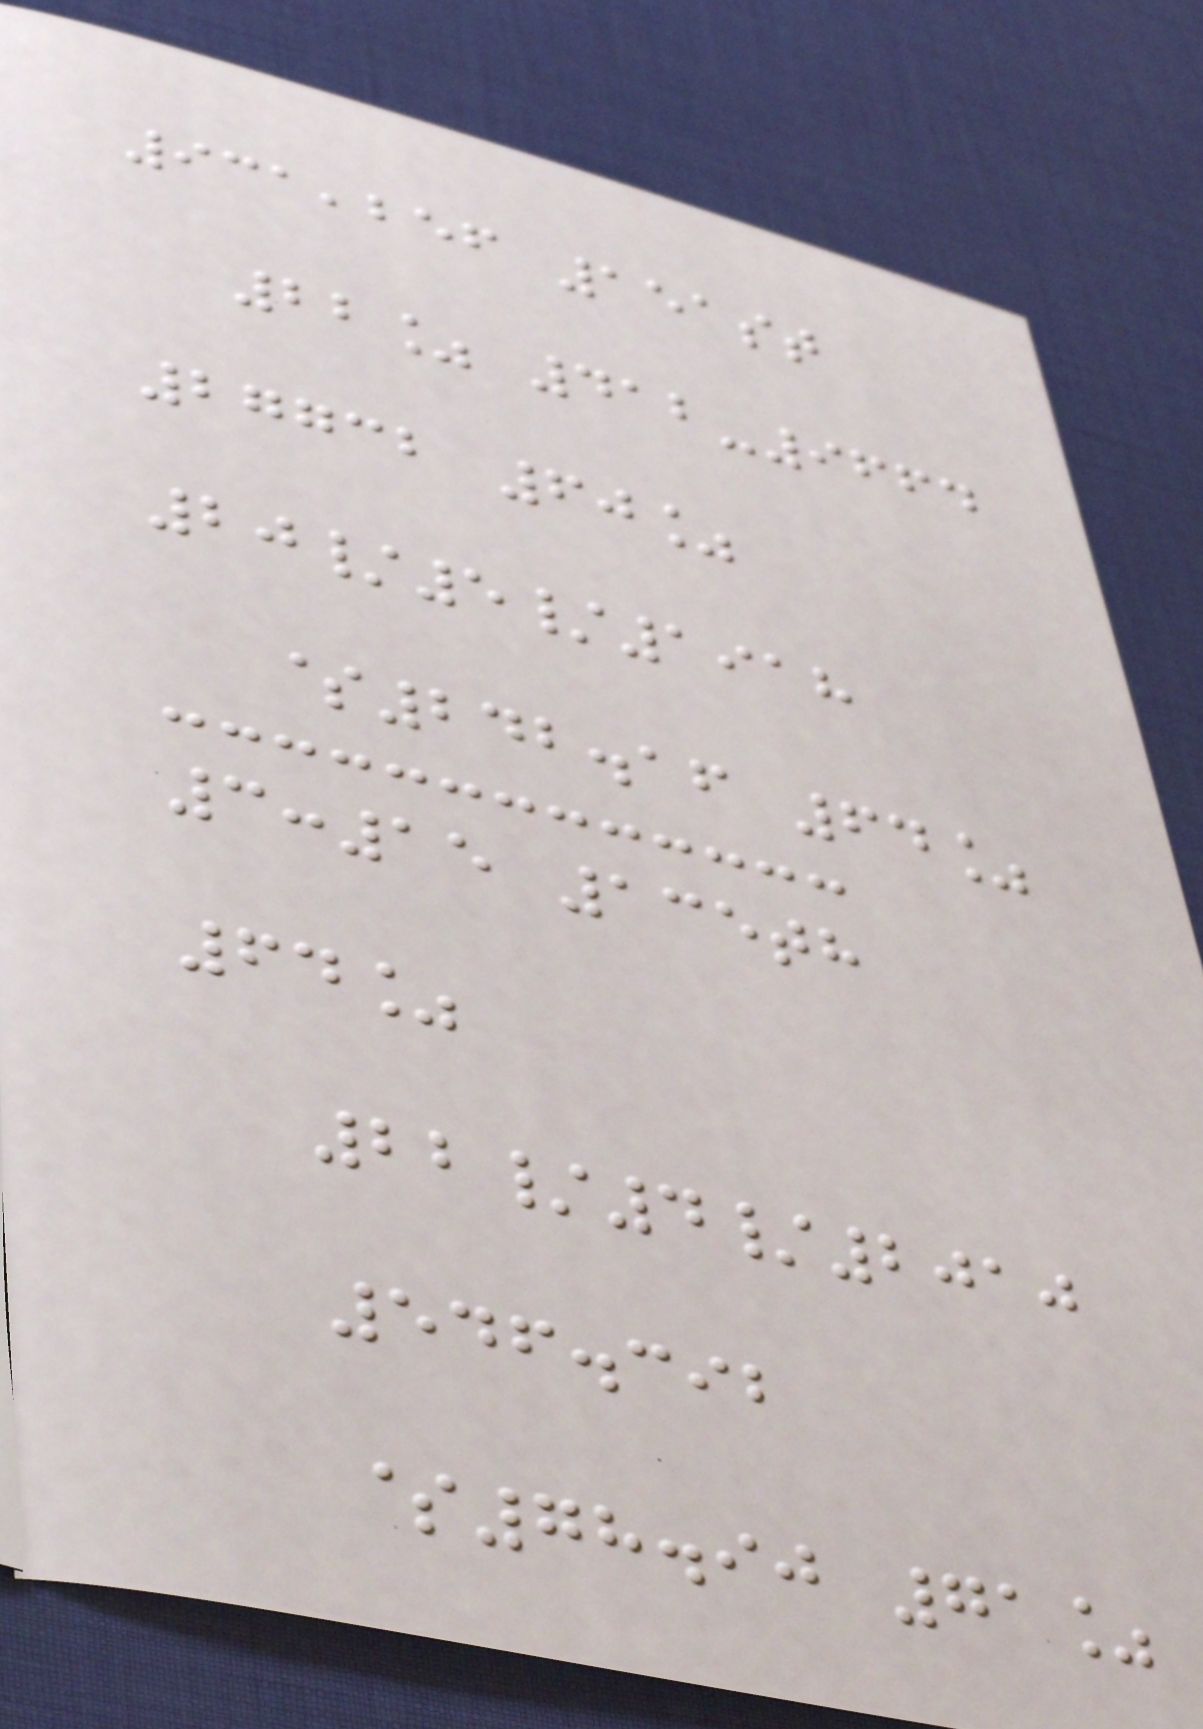931,256 151st
22% 412-9664
27732 60%
20/5/1918
$242.16 64%
3:15 135th
64%
22/4/2010
546.392
$78.90 71%
